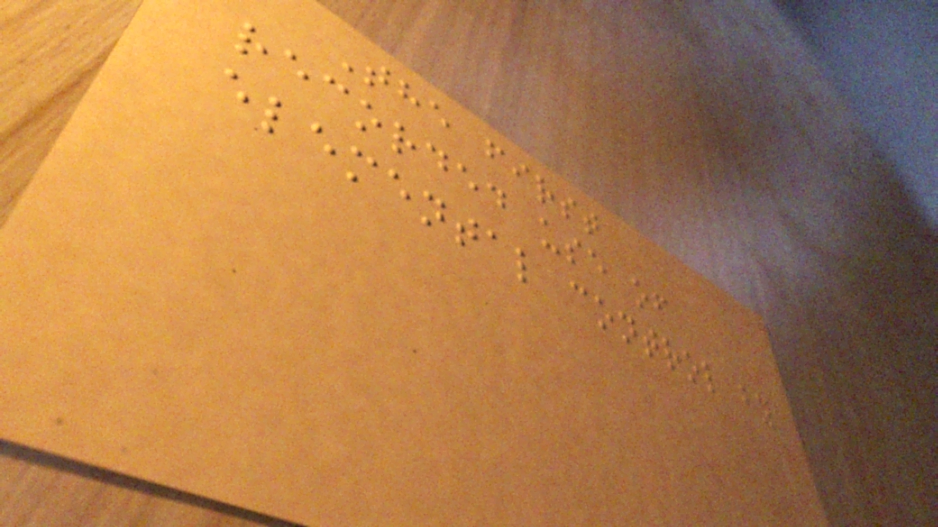The first
recorded use of
elemental control by
